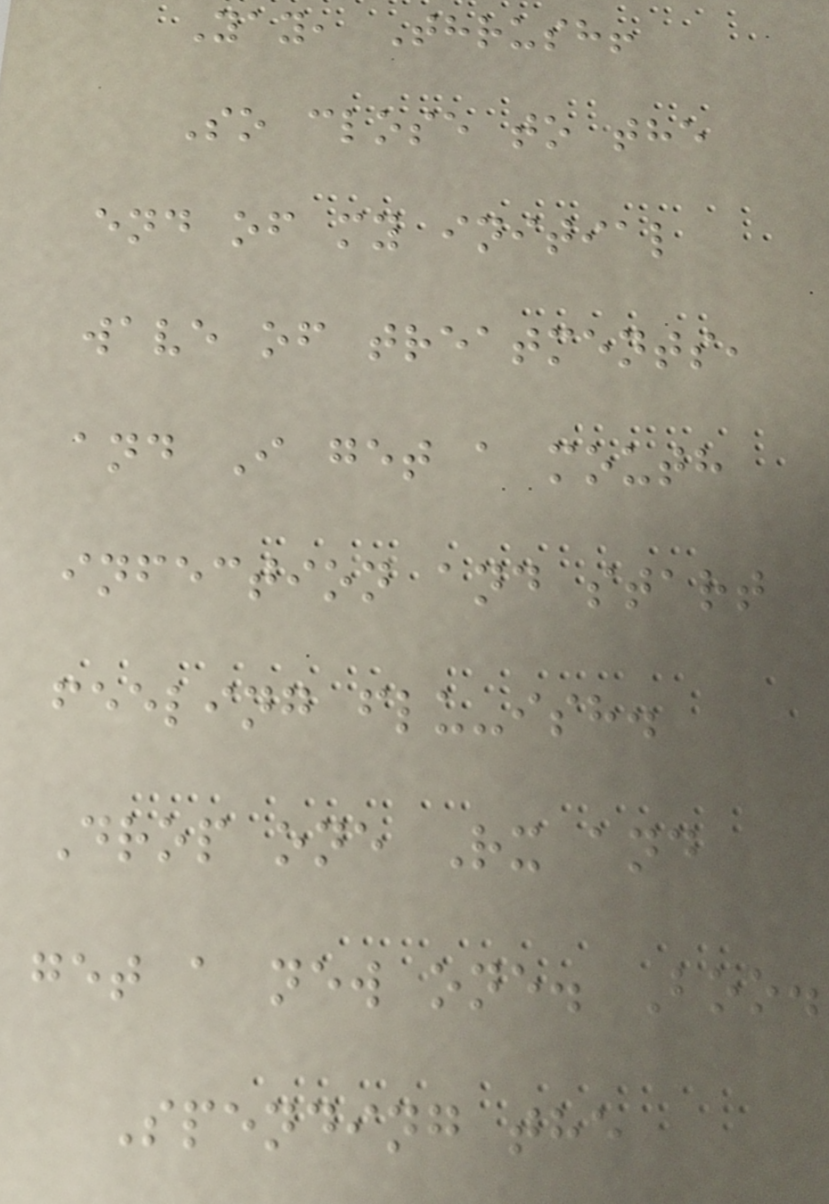Yay, Thrush!
So close to the
end of my initial
wave of treatments,
and I get a mouth
infection and start
feeling flu-ish.
Drop one Rx and
get a new one. Boo.
Spending the
